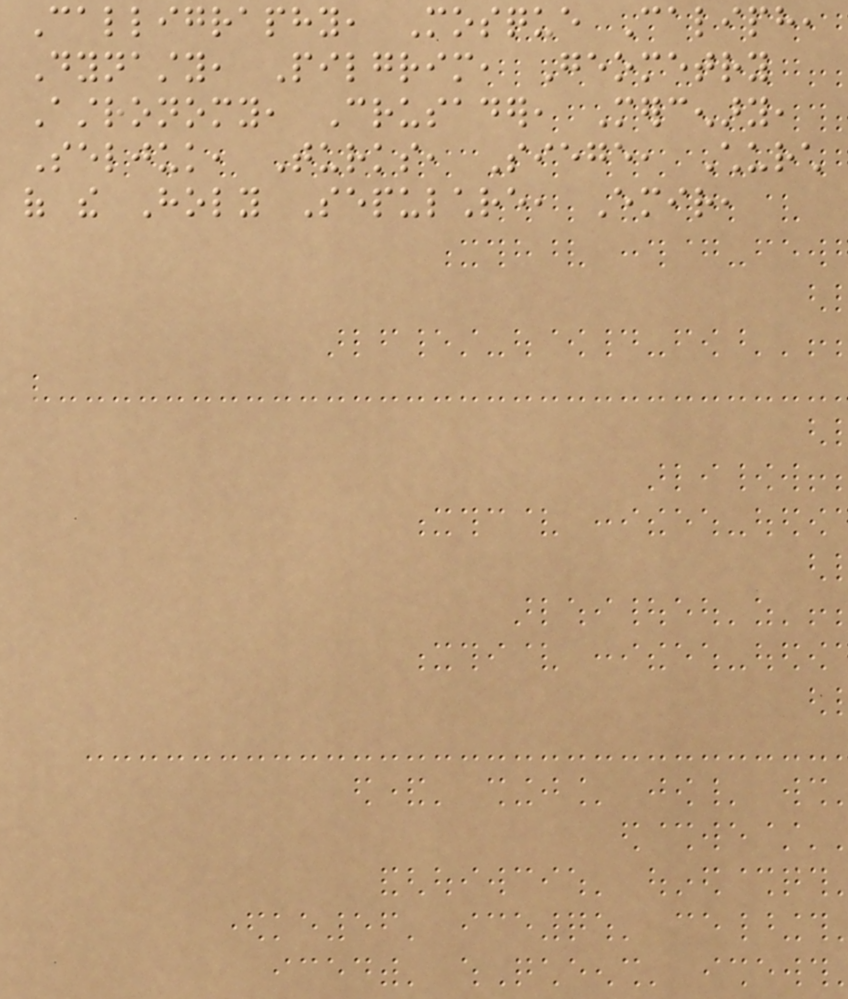Calligraphy, Mosque Caliph,
Dynasty, Pilgrim, Geometry
Astronomy, Crusader, Mercenary,
Seljuk, Turks, Siege, Church
of the Holy Sepulchre, Emir,
